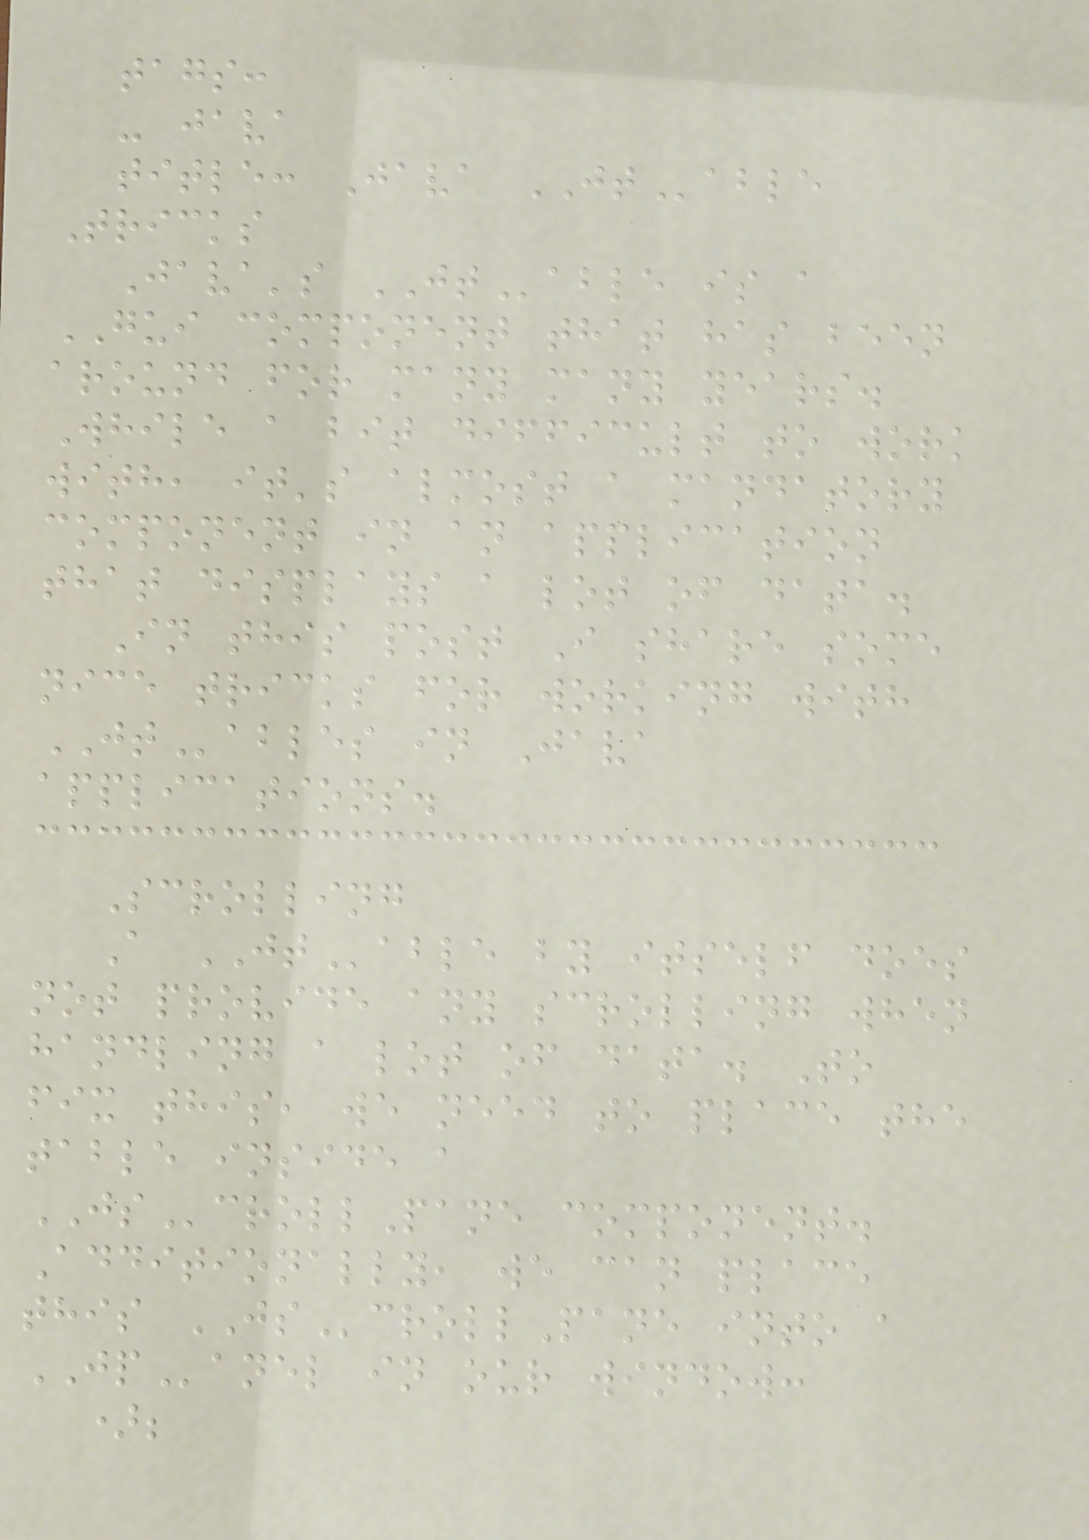tags:
- java
title: Java JTable
Tricks
Java's JTable is a
GUI component that has been
around for many many years.
While a bit difficult to work
with, it's almost a mandatory
component in an application
that displays a lot of data.
In this post I share some
nice tricks for working with
JTables in Java
applications.
Scrolling
A JTable by itself does
not provide any scrolling when
handling a lot of data. To
fix this, we need to place the
table inside a
JScrollPane component.
Additionally, we can place
this JScrollPane into a
JPanel in our window:
);
